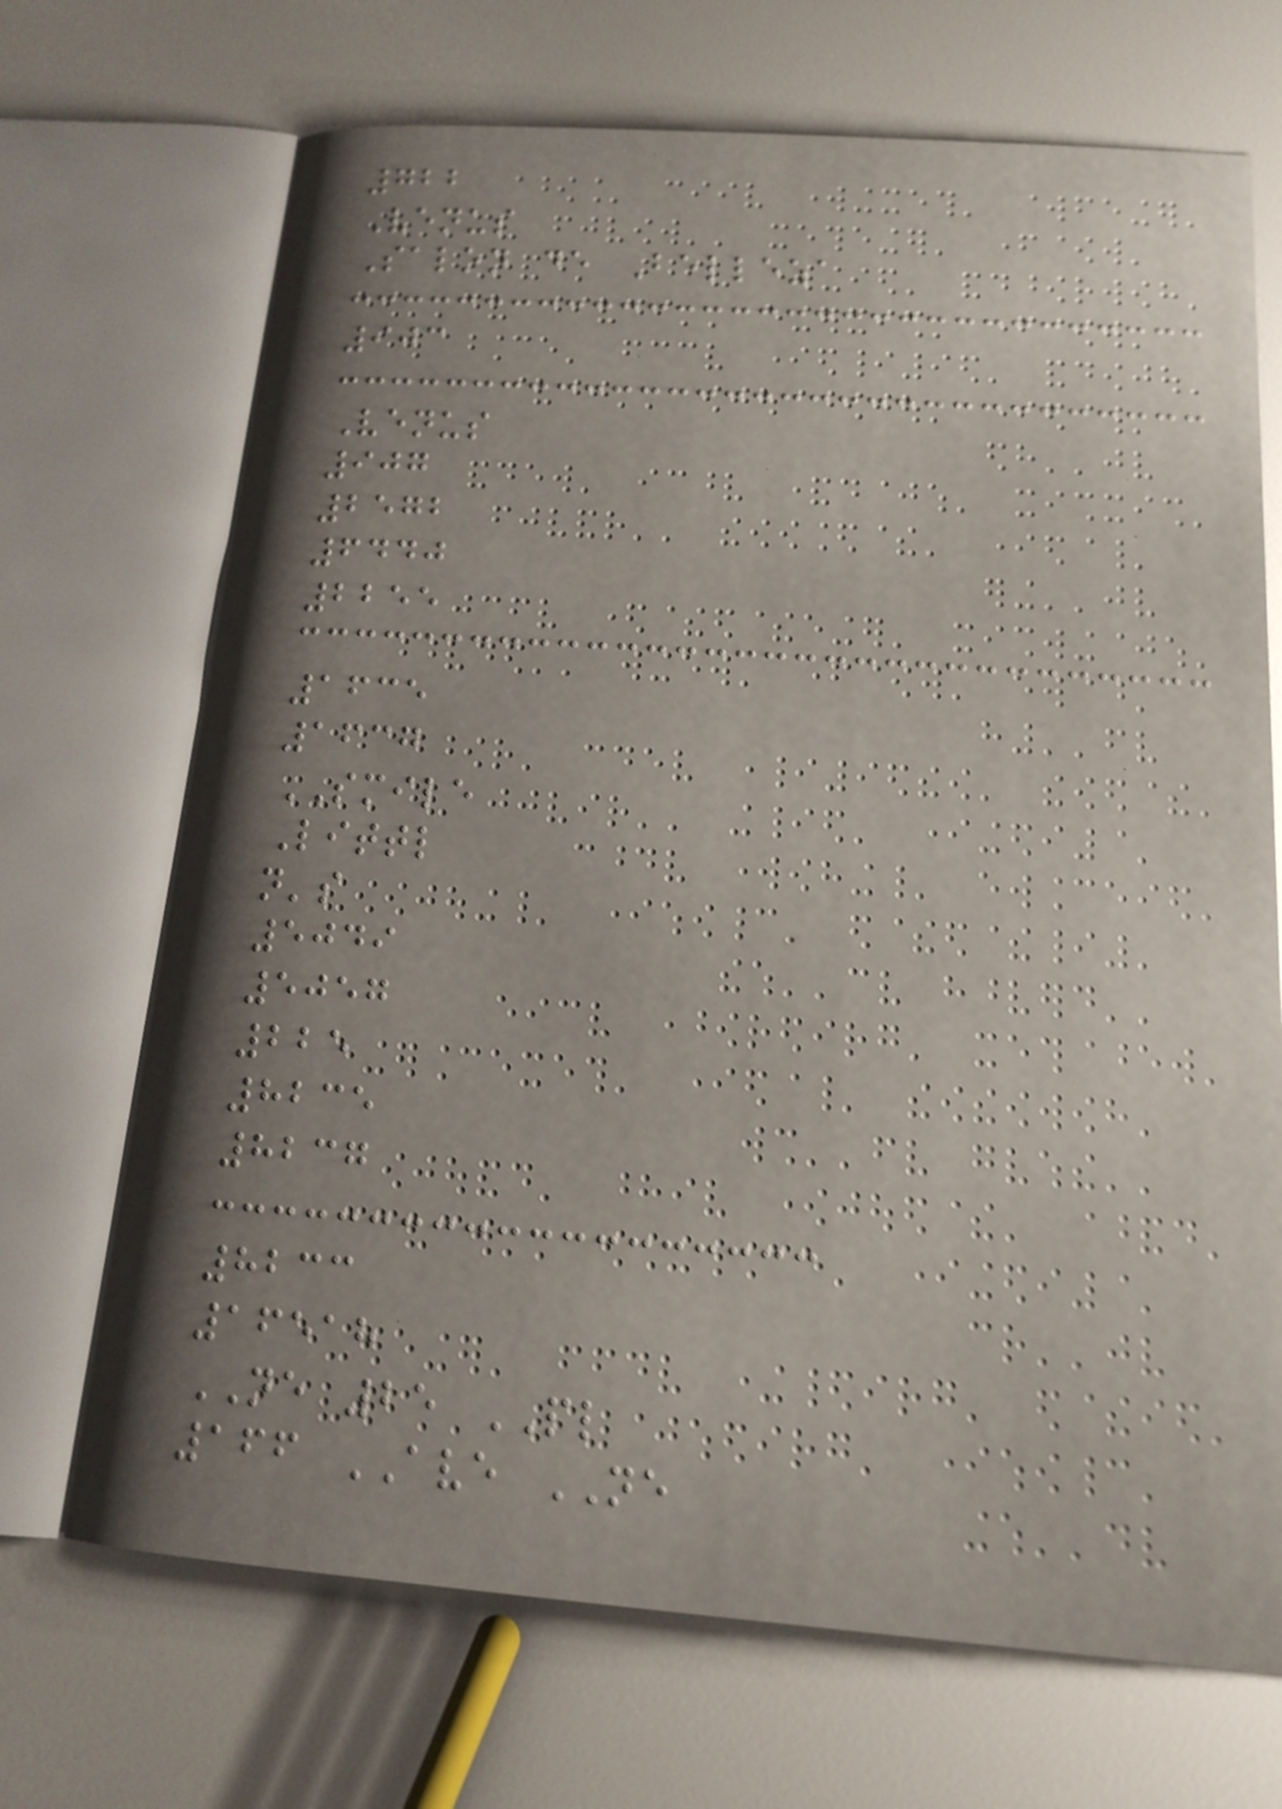722
Venus
Salon de Belleza
903
Venus
907
2572
6440
2255
1635
1637
SMILE
Littl
n's
5049
5057
225
8235
8237
8233
16518
NE 25 PL
166 AVE NE
